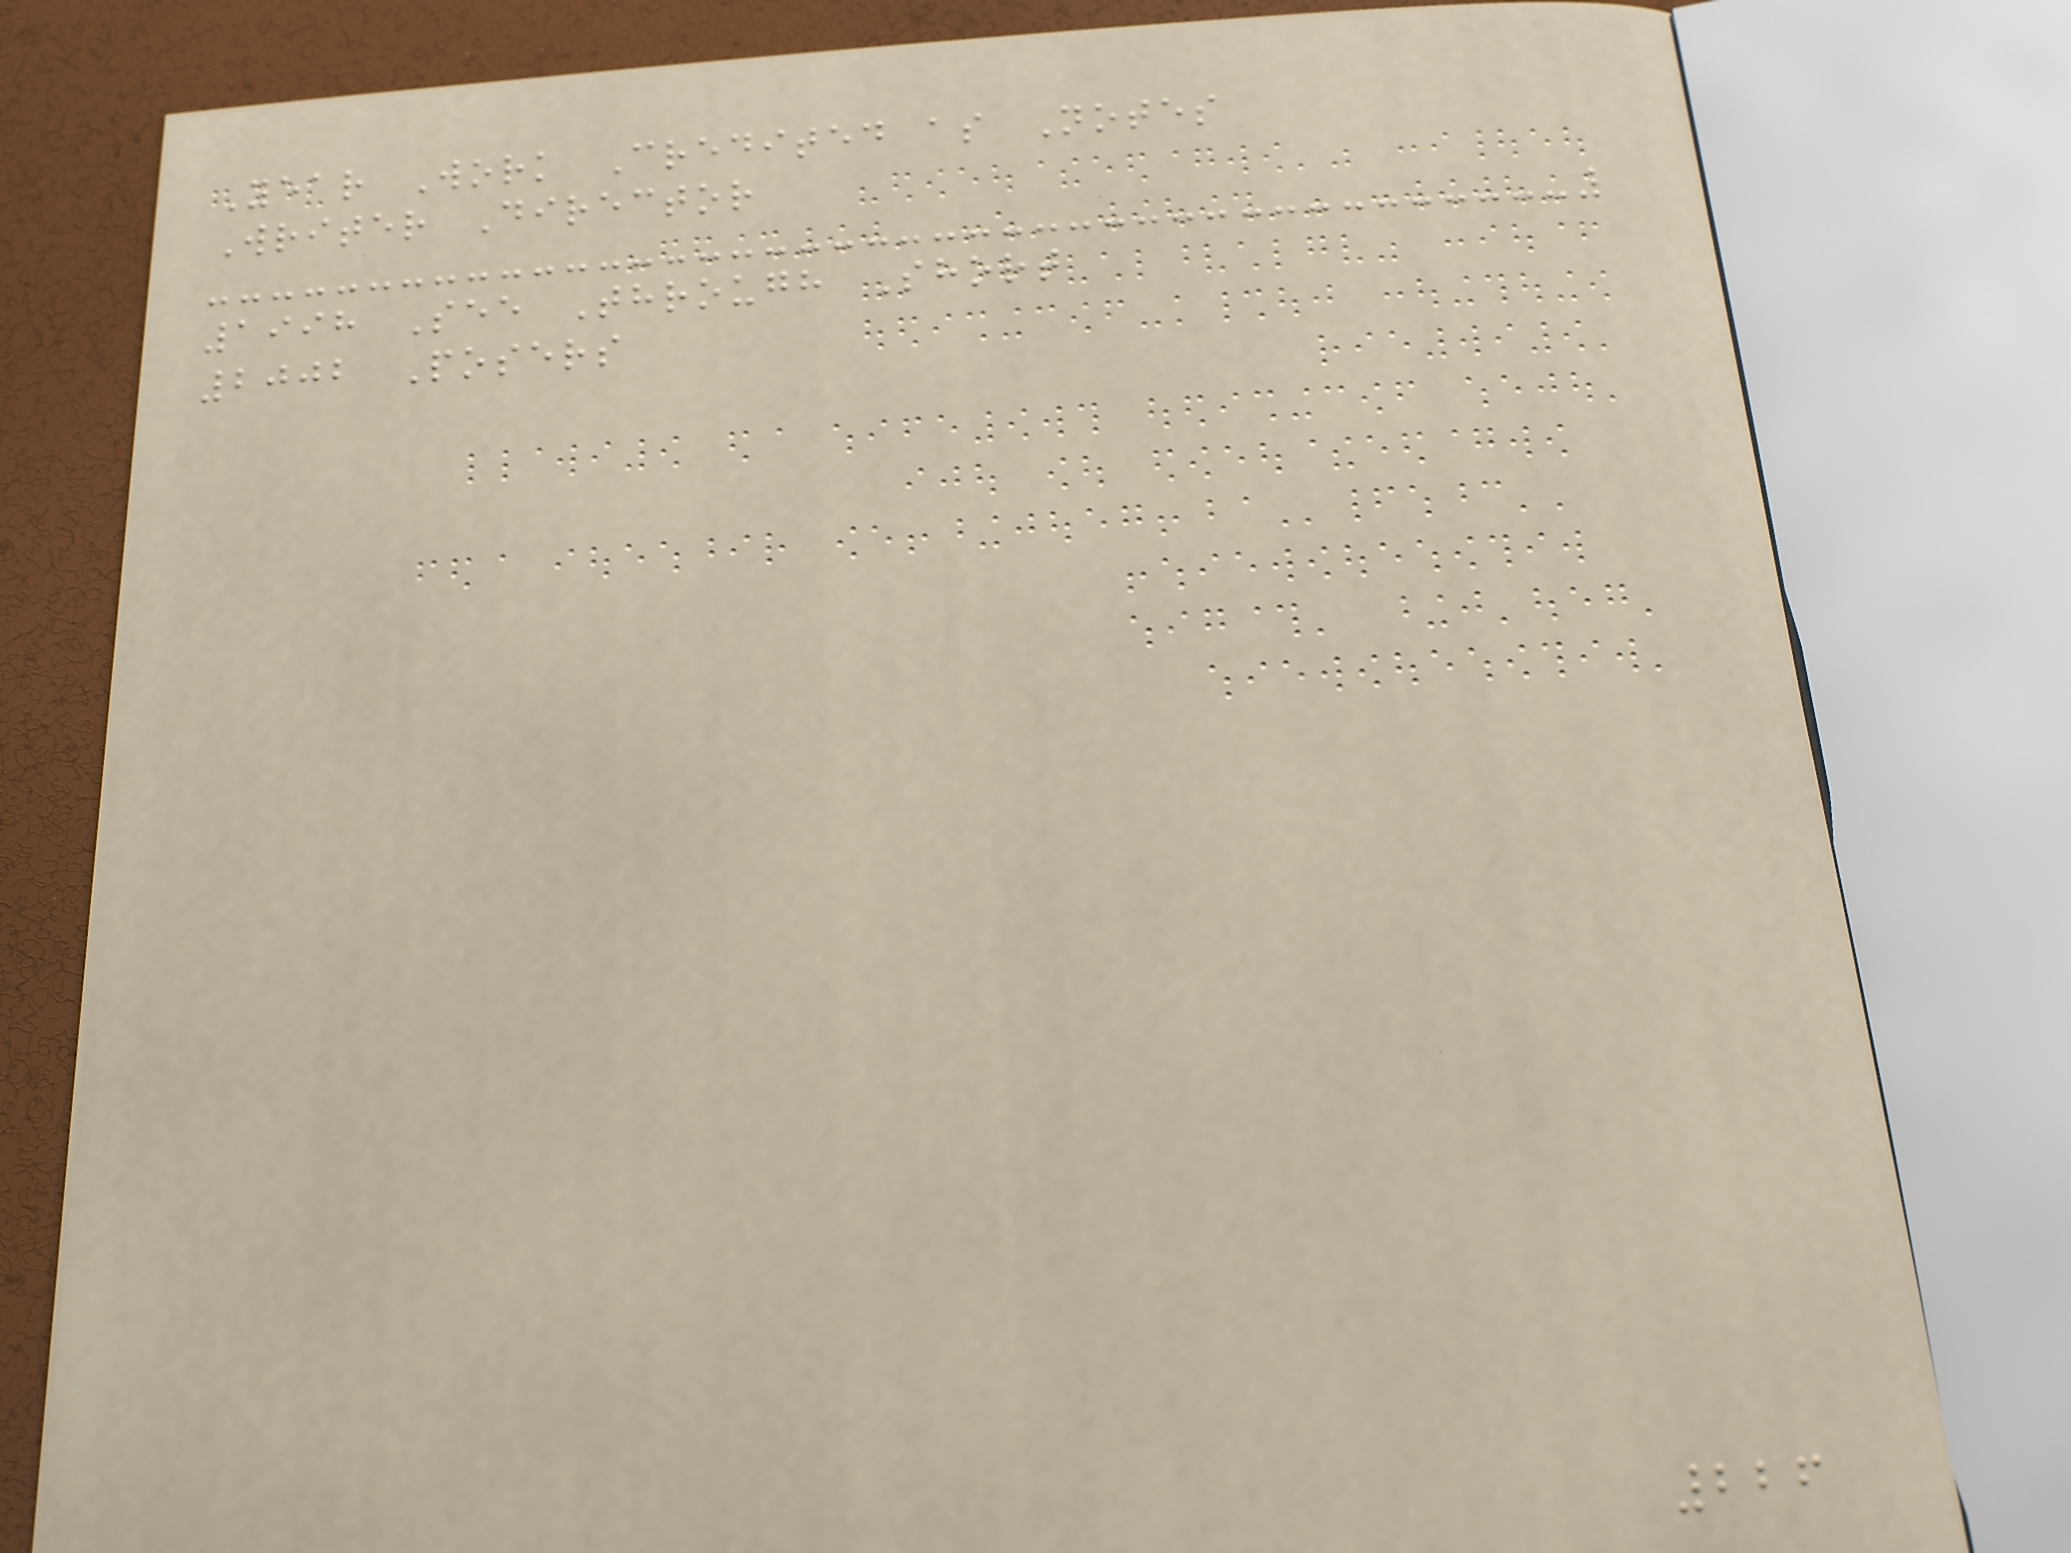Year Work Credited as Notes
Writer Director
1998 See Through Short
2002 Posers
226
